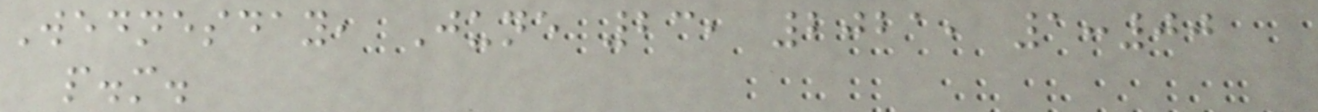Wednesday, June 23, 2021, 1:00
p.m.
